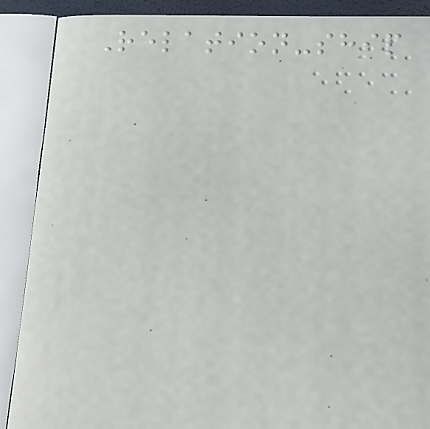Relation-ship
